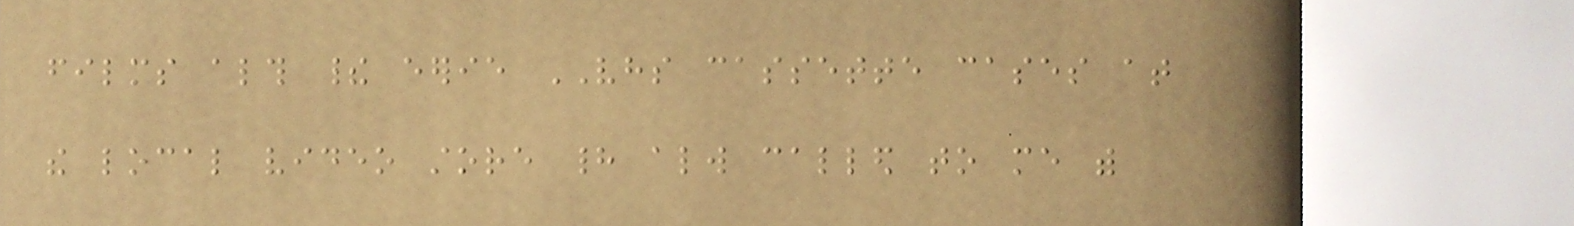films although their eerie VHS cassette cases at
the local video store had always called to me with
